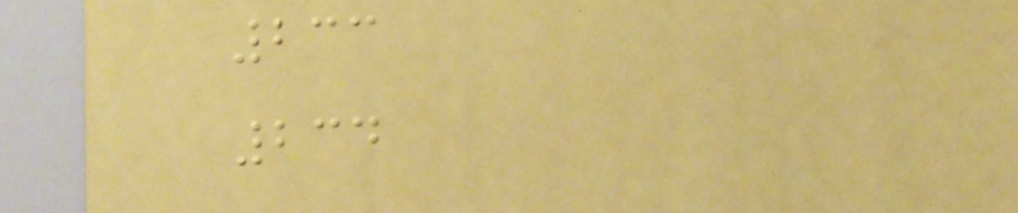233
234
